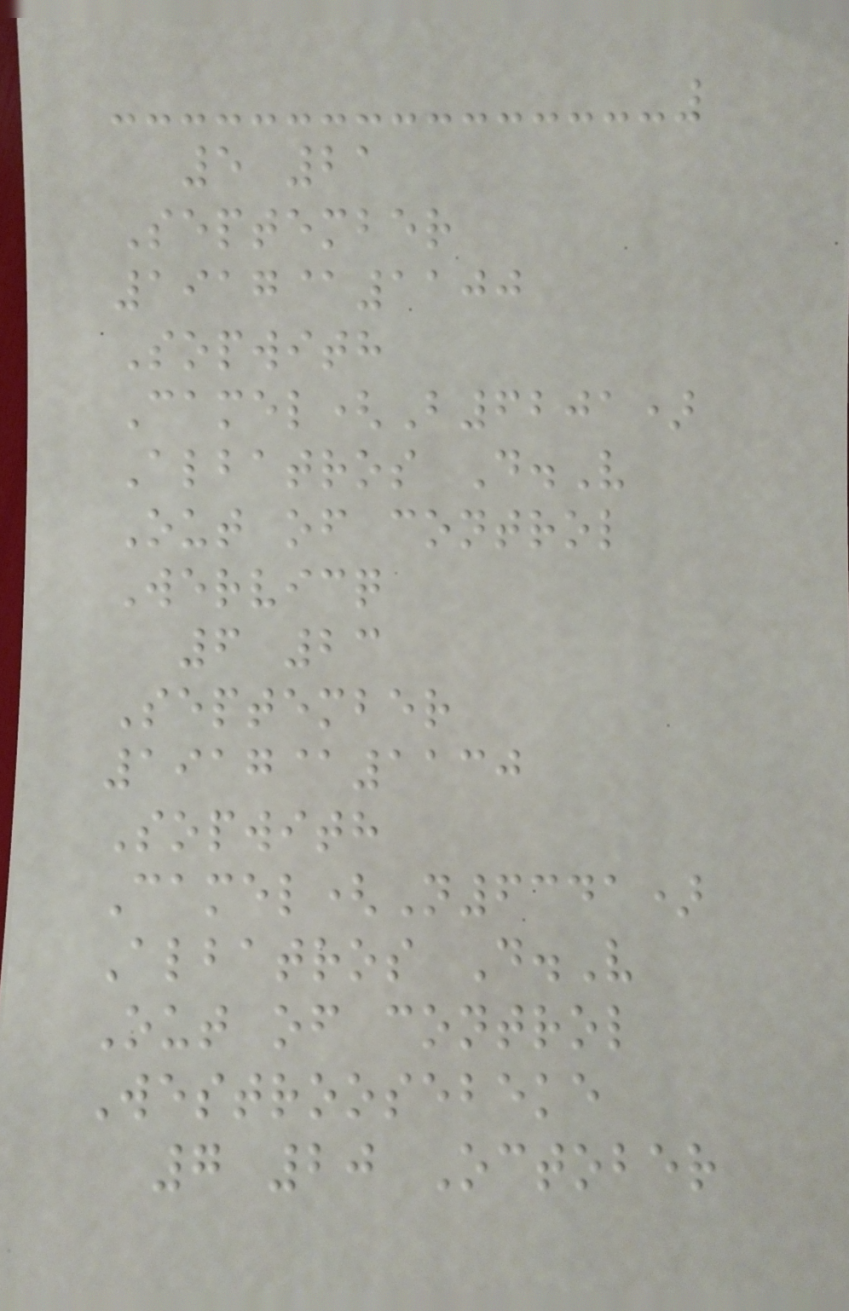5 21
September
1917@1100
Sopwith
Camel(B6201)
Albatros D.V
Out of control
Wervicq
6 23
September
1917@1130
Sopwith
Camel(N6341)
Albatros D.V
Out of control
Westroosebeke
7 20 October
